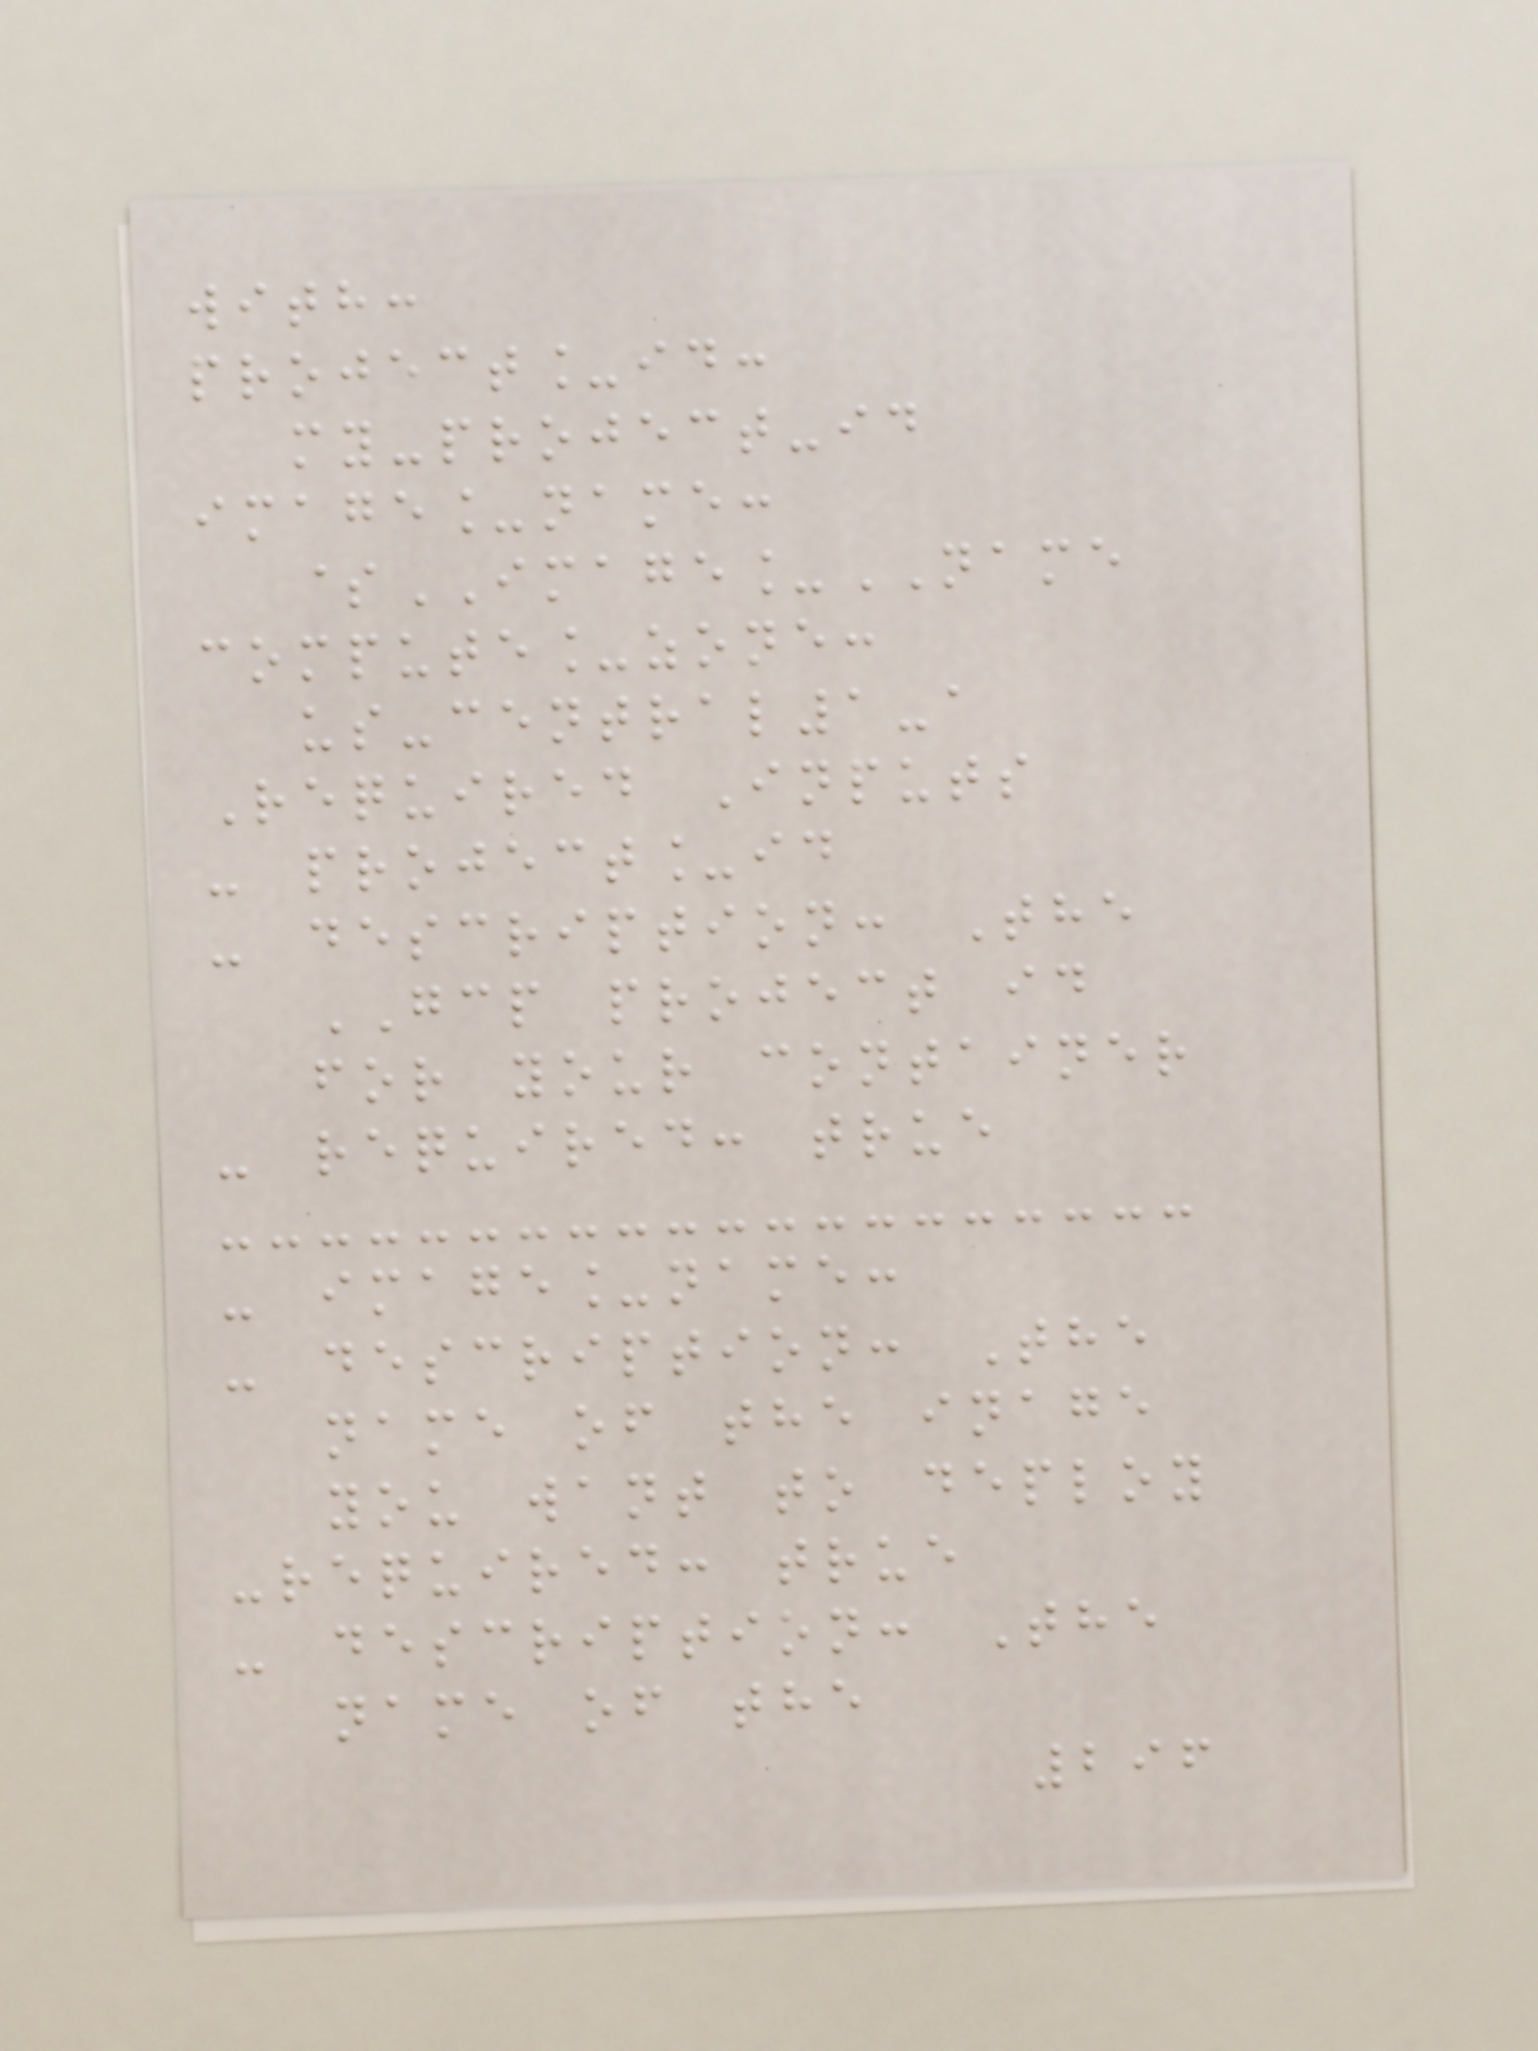with:
project_id:
my-project-id
image_name:
$IMAGE_NAME
compute_zone:
us-central1-a
Required Inputs
- project_id
- description: The
GCP project id
for your container
- required: true
- image_name:
- description: The
name of the inage
you want to deploy
-required: true
- description: The
name of the
296
